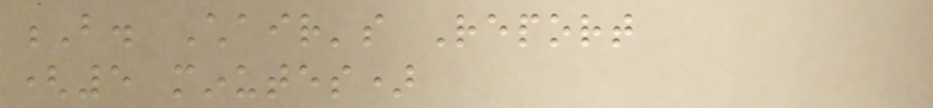B. Chair's Report
(5 minutes)
